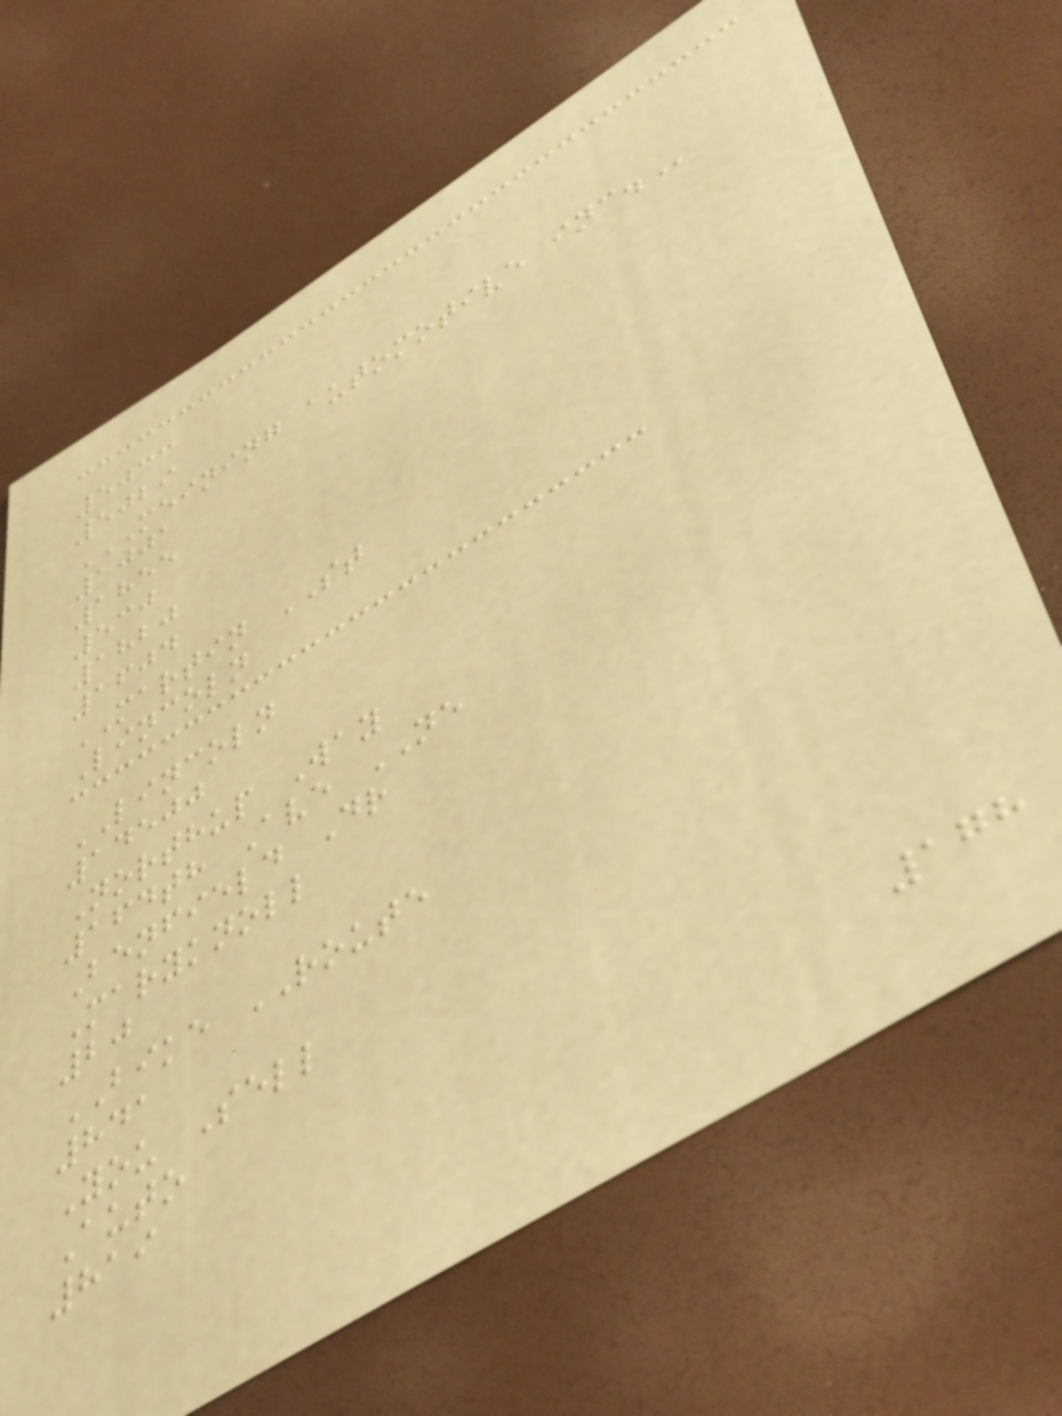5033
5029
MEINING AUTOMOTIVE INC.
1001
1855
530
1820
1604
MARTIN ST
Lincoln
LINCOLN
14500
Northup Way
164th Ave NE
Benfield Dr
Maryknoll
20
BIKE ROUTE
841
You Sell
Auto
819
178
